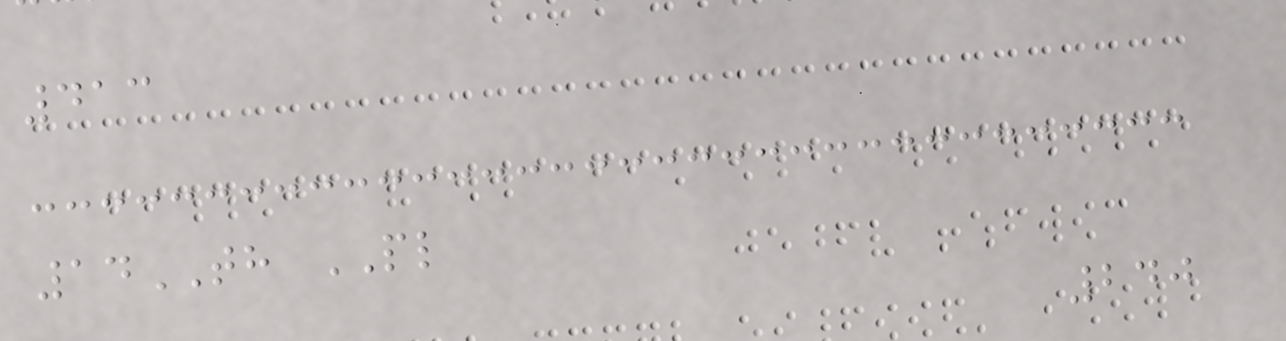413
14TH PL
240
